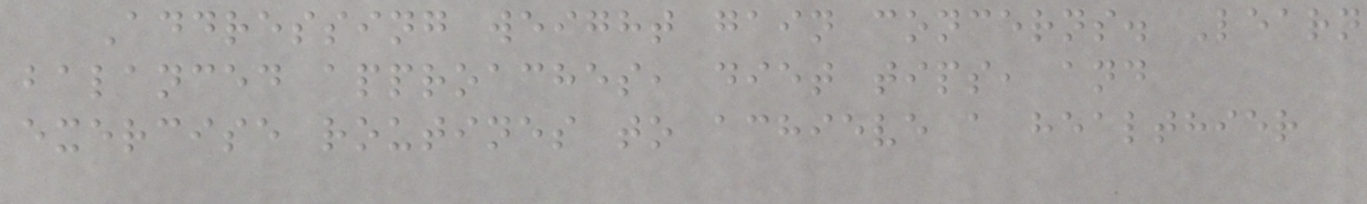Addressing weight gain concerns. Learn
balanced approaches, diet tips, and
exercise routines to achieve a healthier
